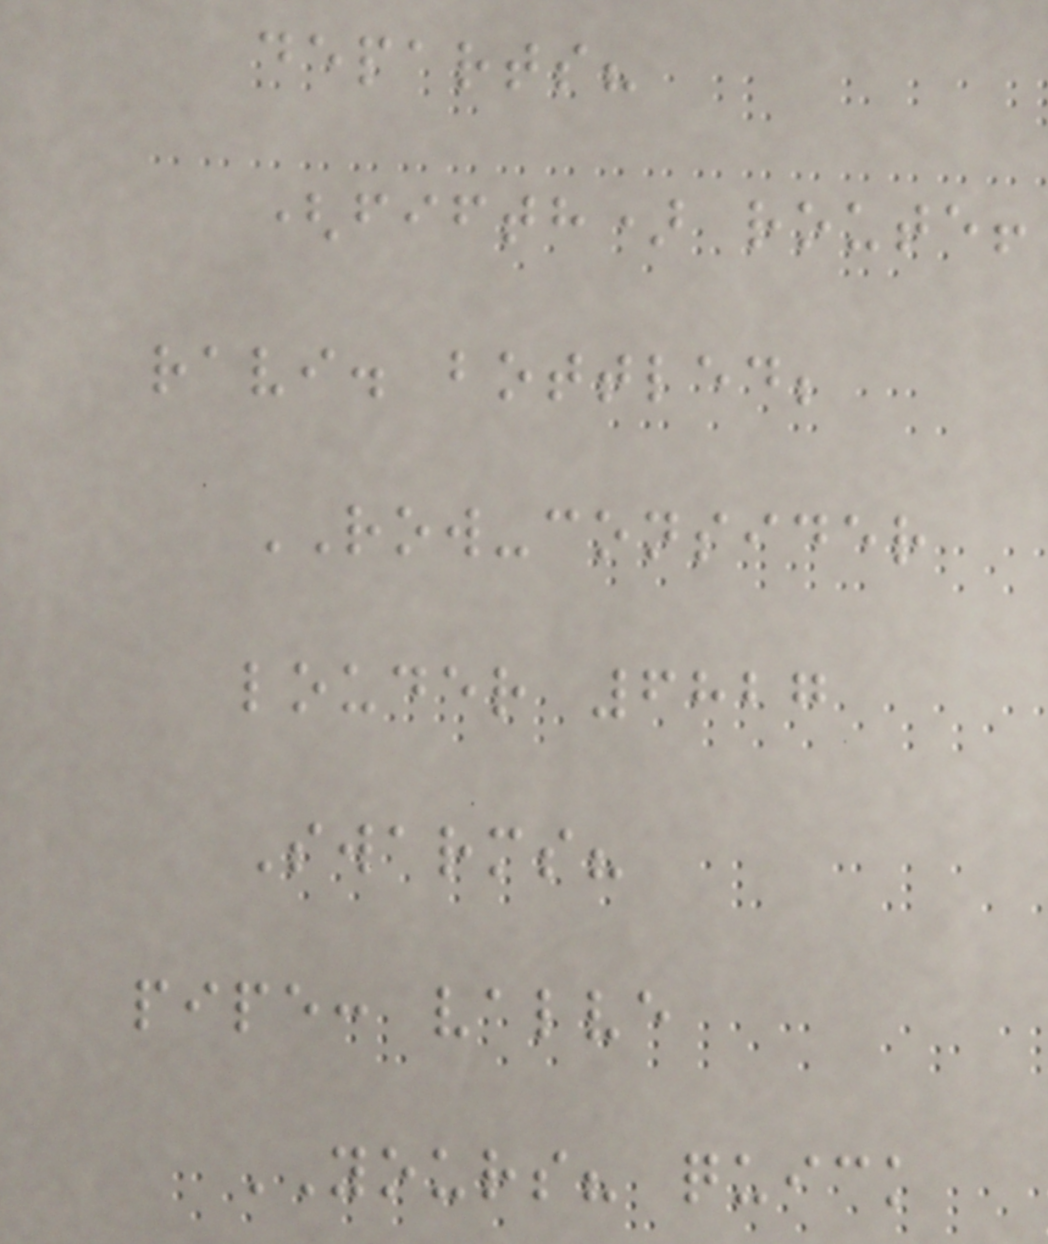departs?
(fifth) route!
ravi. bottled;
ROW-consider
louder 6827
Swarms?
pipe: valve
YOURS? quick
